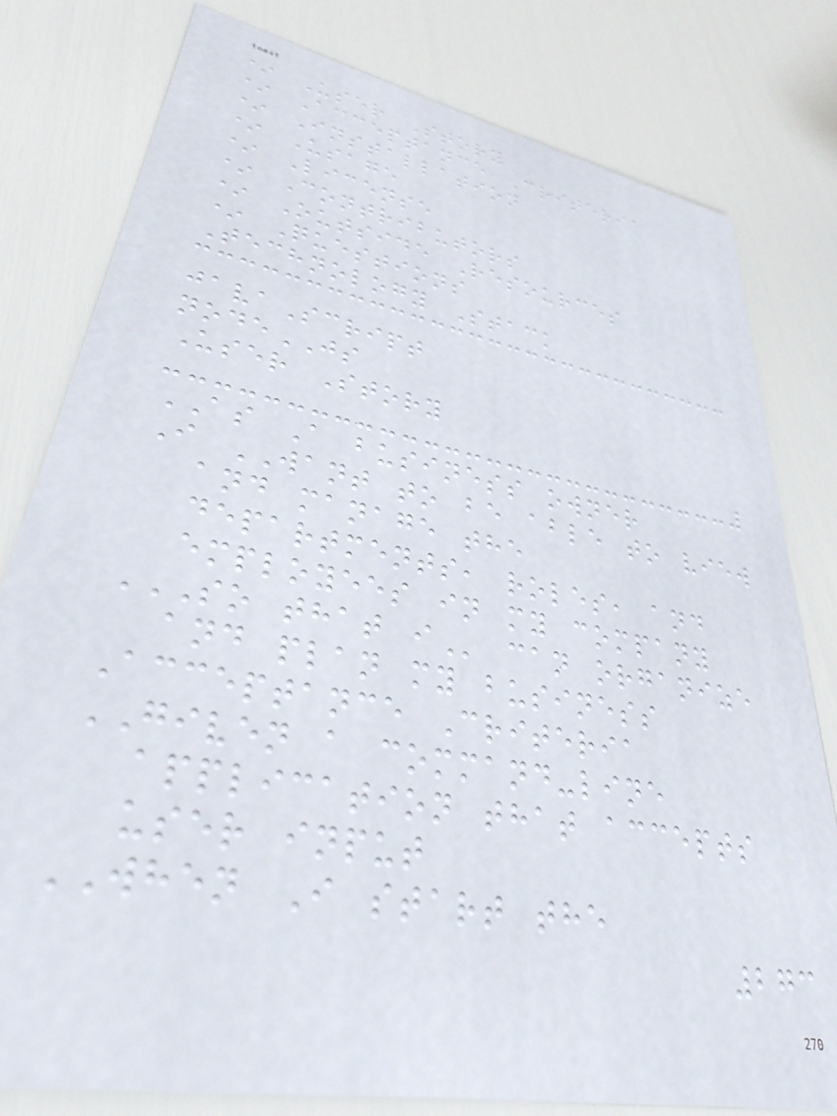* User Story
* Acceptance Criteria
* Installation
* Usage
* License
* Contributors
* Outside Resources
* Questions
Technology Stack
javaScript
nodeJS
User Story
AS A business owner
I WANT to be able to view
and manage the
departments, roles, and
employees in my company
SO THAT I can organize
and plan my business
Acceptance Criteria
GIVEN a command-line
application that accepts
user input
WHEN I start the
273
